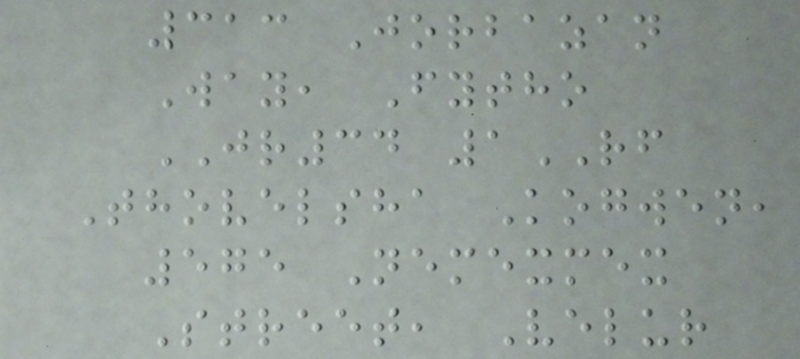313 Jorbazan
Way, Fytho
JR34 1RF
Thovelsha Kogwen,
575 Nemexmex
Street, Velur
